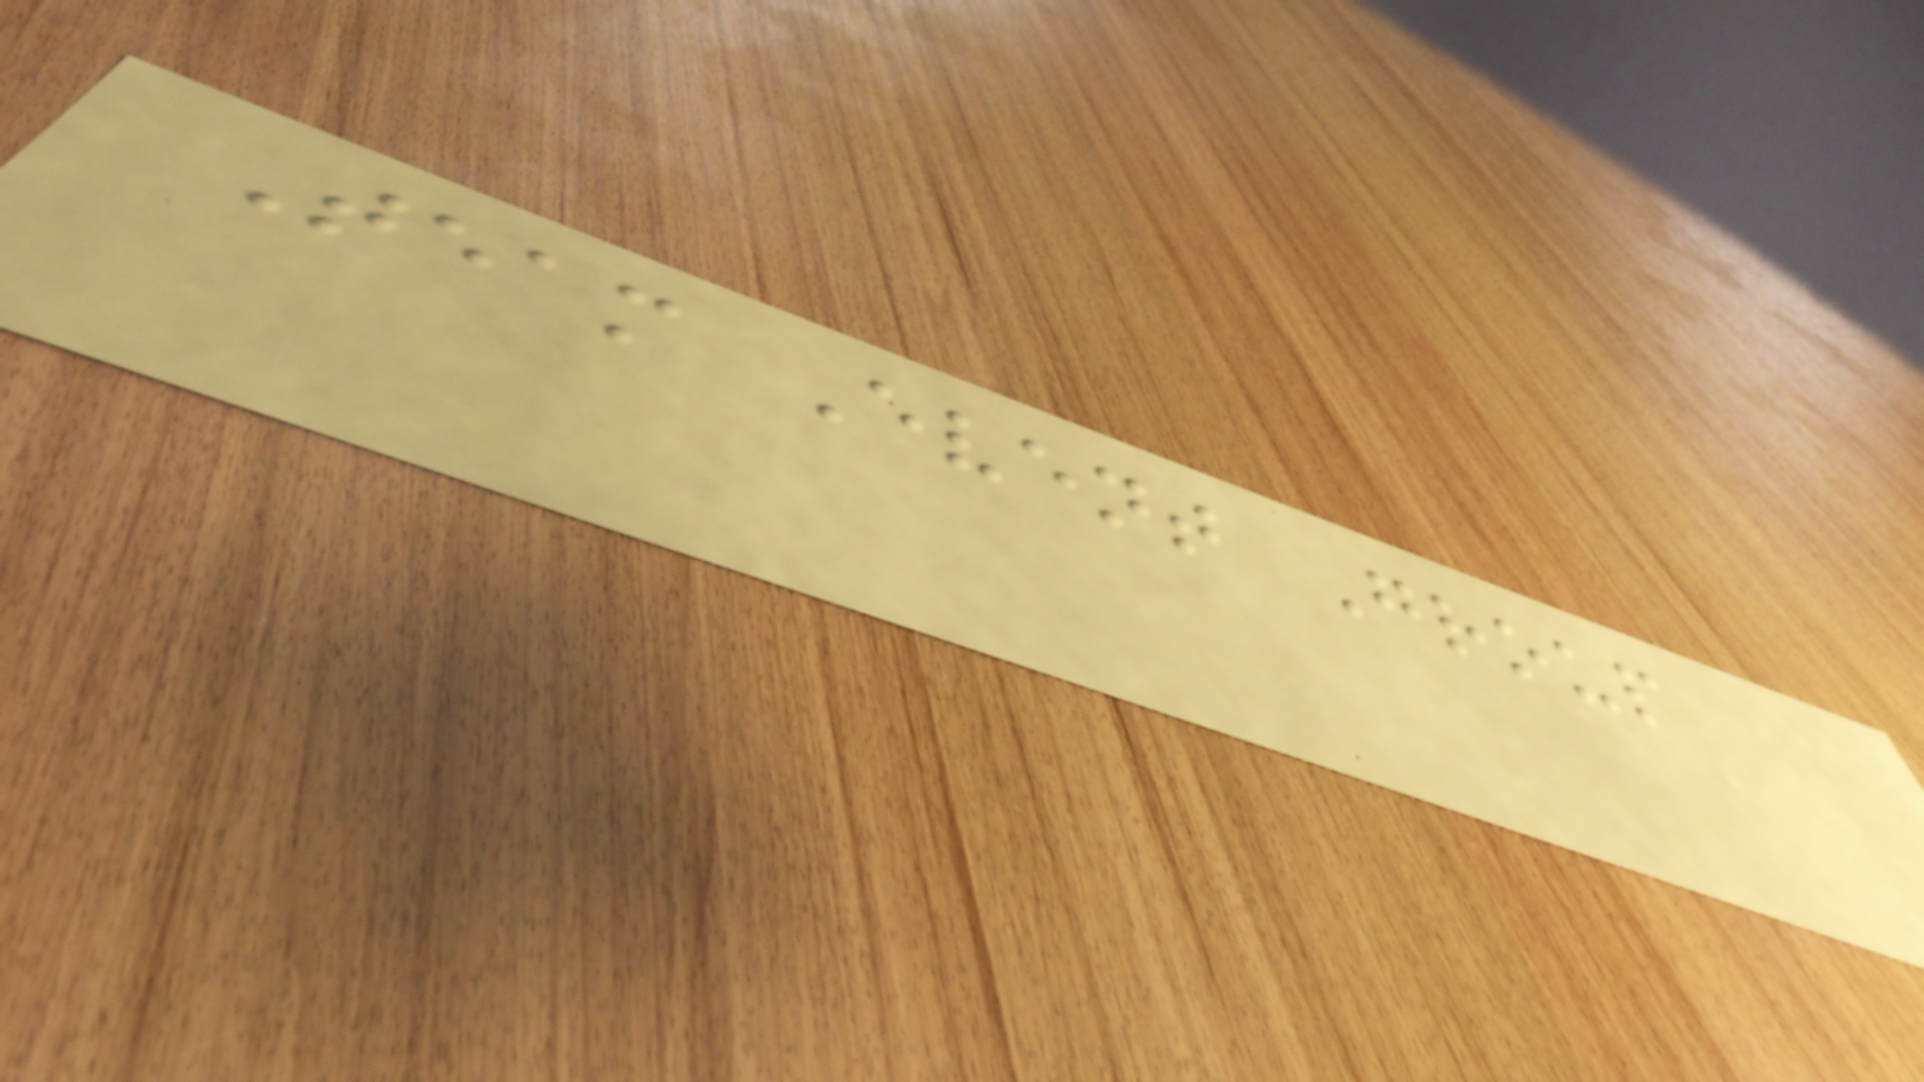Team Event Group
